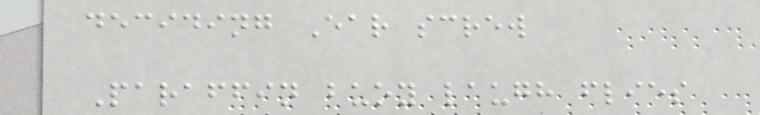deciding Ear screw
Paraffin buoy laugh flies
